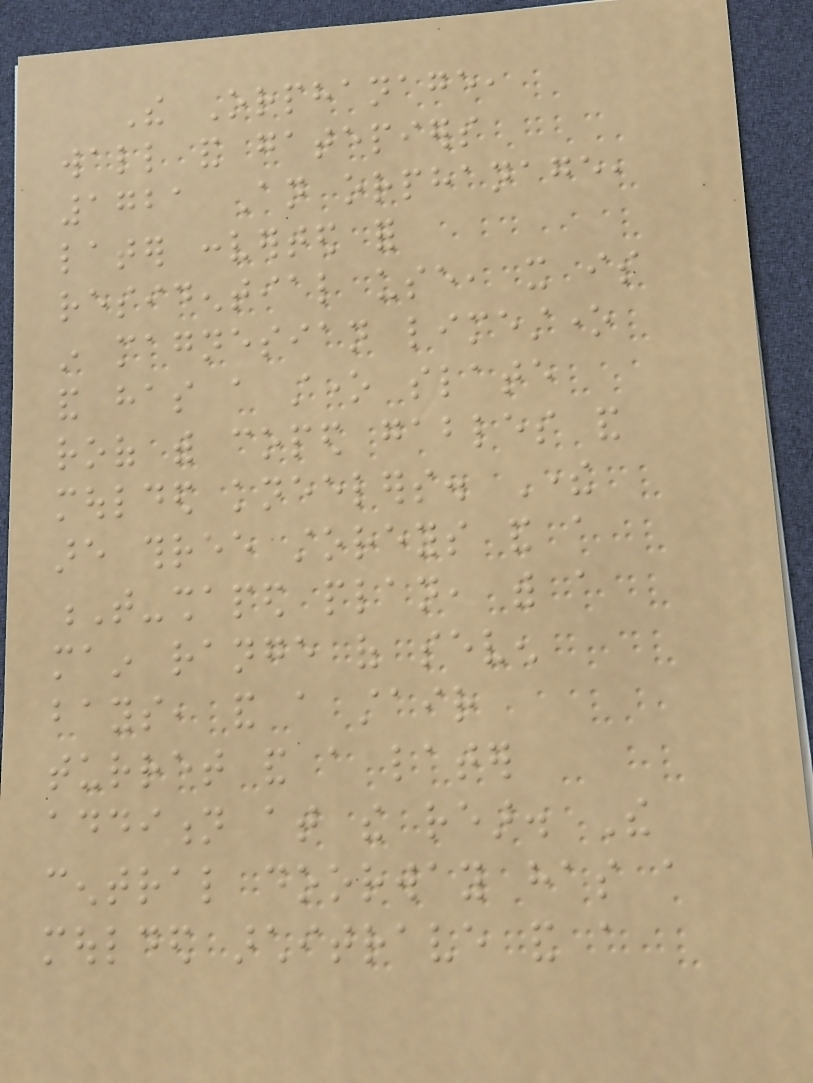The Orphanage,
wall and gatepiers
1721 An orphanage,
later converted for
residential use, it is
in magnesian limestone
and has a stone slate
roof with coped gables and
moulded kneelers. There
are three storeys and a
T-shaped plan, with a
main range of seven
bays, and a stair
turret and a later
addition at the rear. The
central doorway has a
moulded architrave and a
